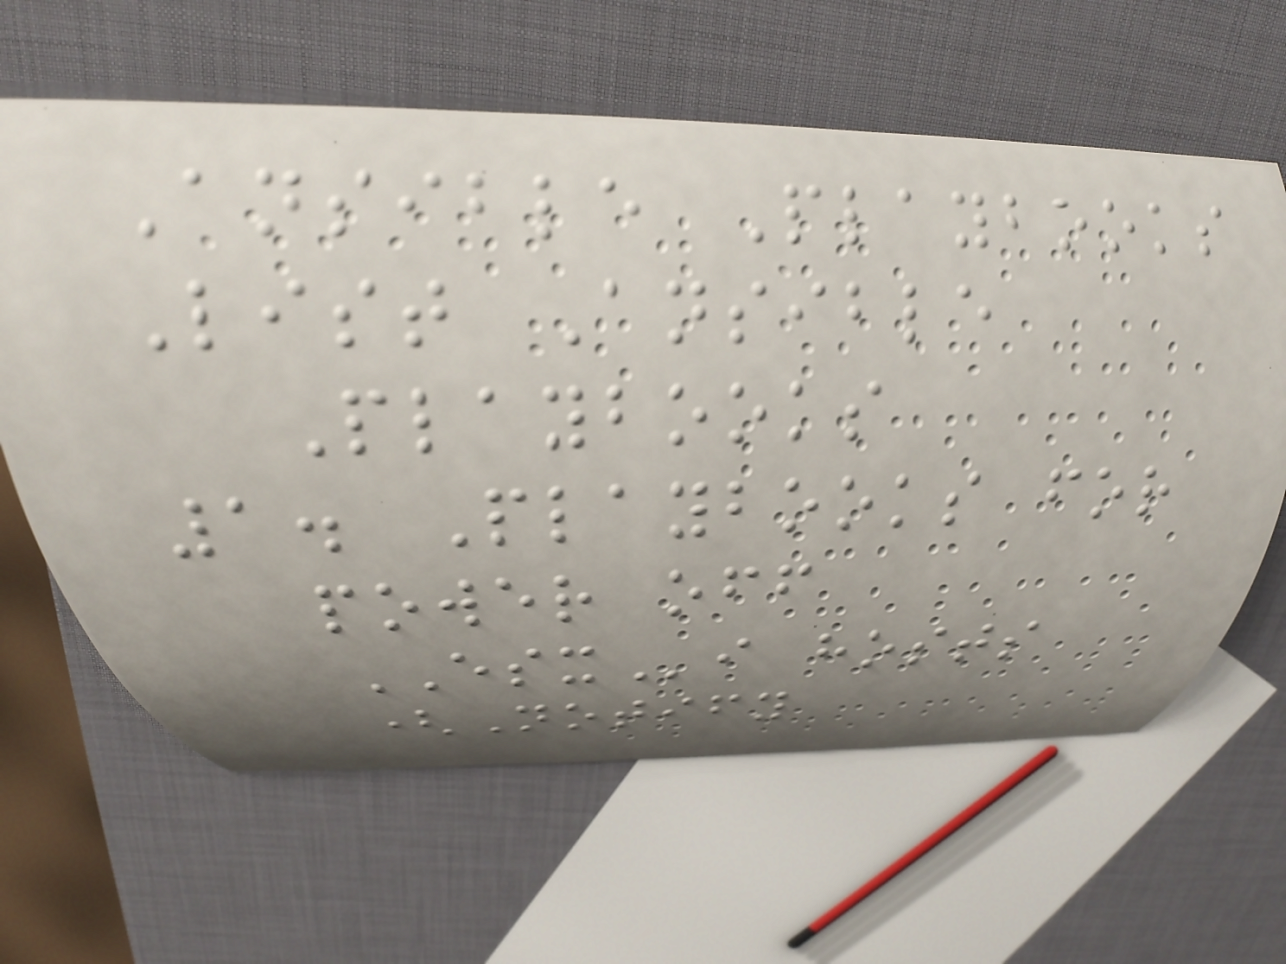Ansible Playbooks
List Ansible
Playbooks
1. Playbooks for
power off
ESXi hosts
(Notify
